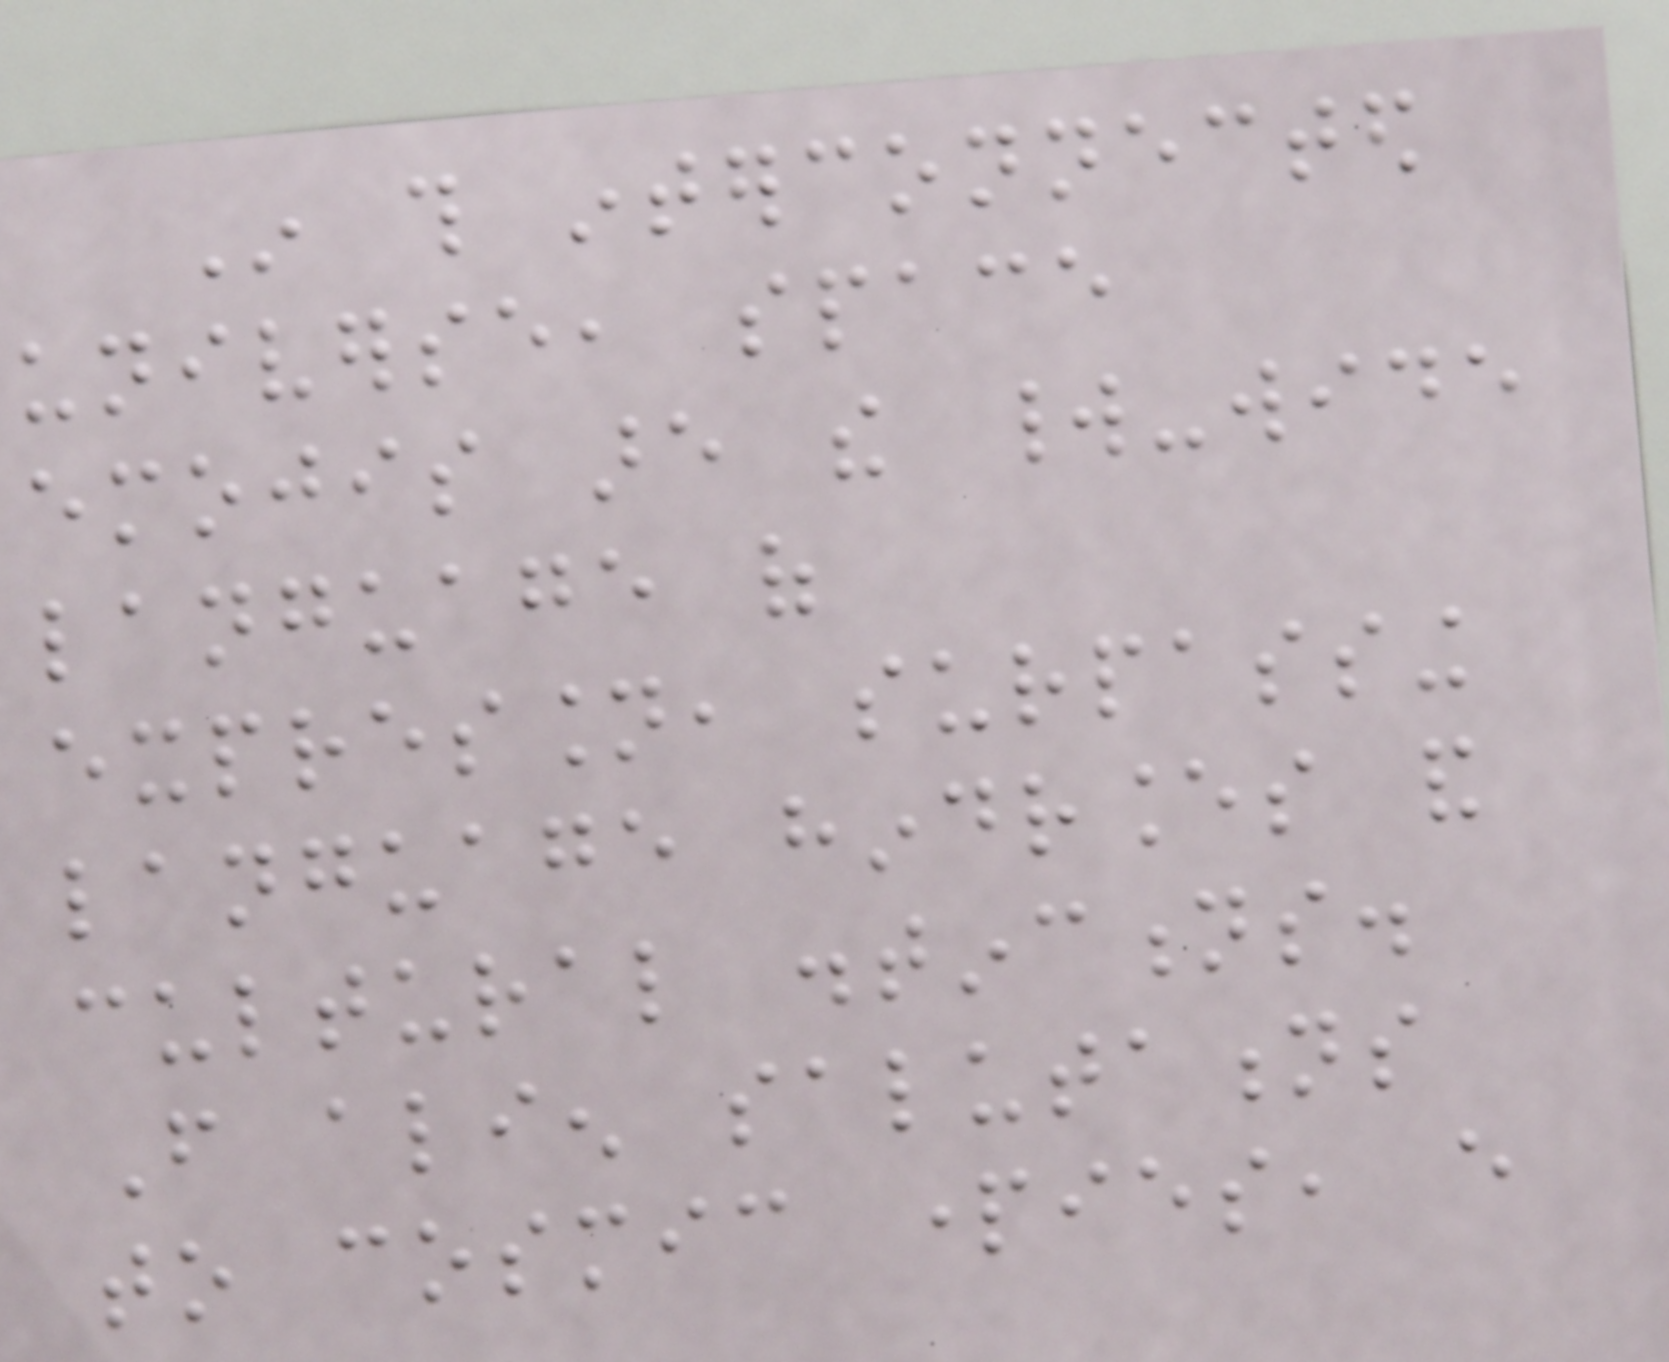In this interconnected
universe, space
emojis are the world-wide
language of
expression, surpassing
language hindrances and
cultural distinctions.
From alien salutations
to cosmic parties, every
